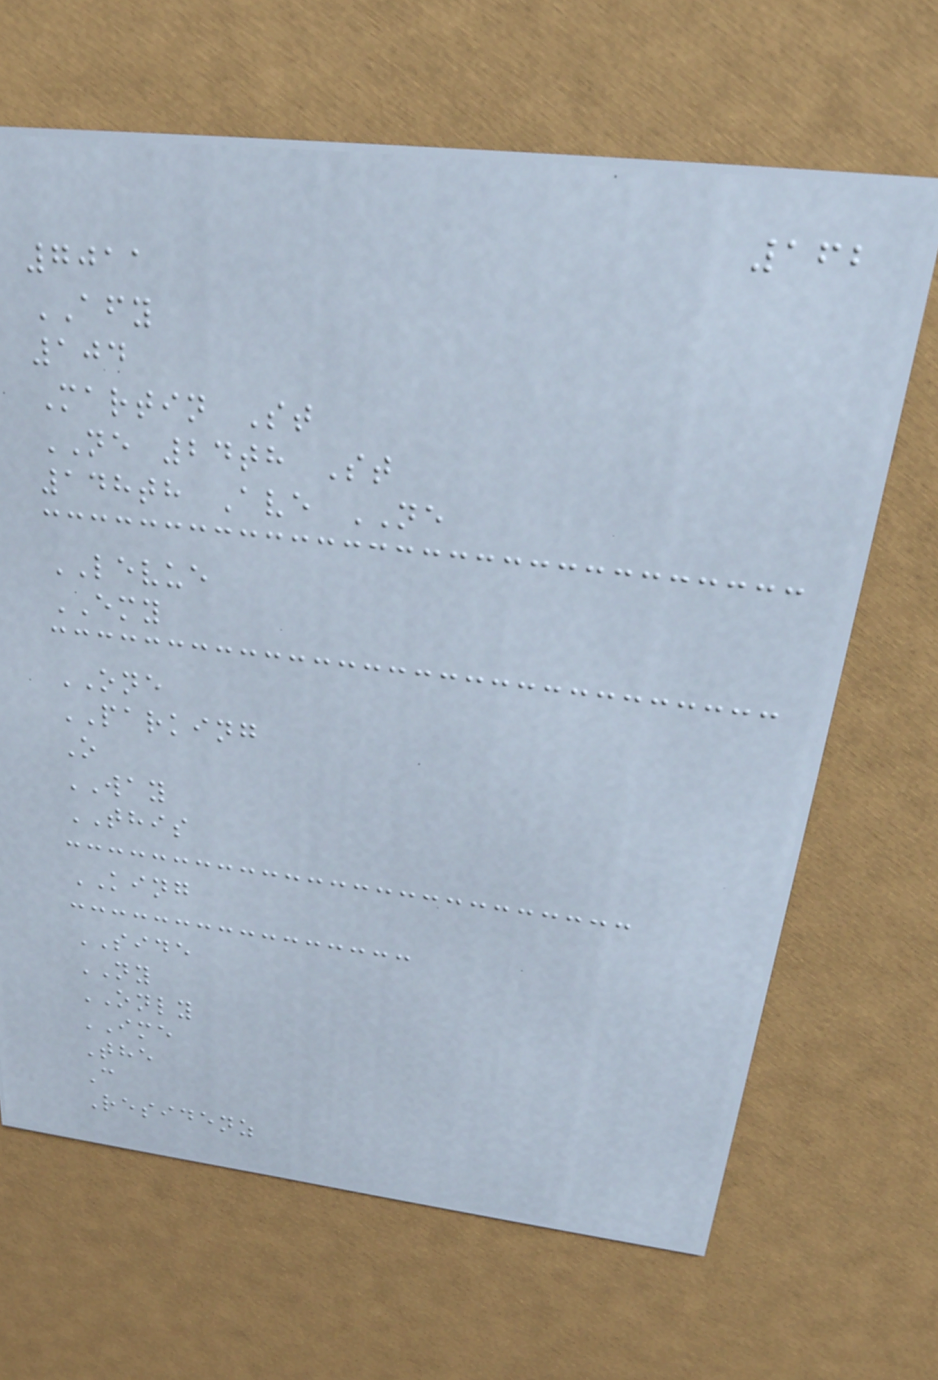162
7011
AFY
104
Martin St
NE 24th St
148th Ave NE
LEVUE
EMY
ONE
PARKING
O
WAY
THIS
KING
SIDE
NY
ONLY
IME
The
C
Residenz
